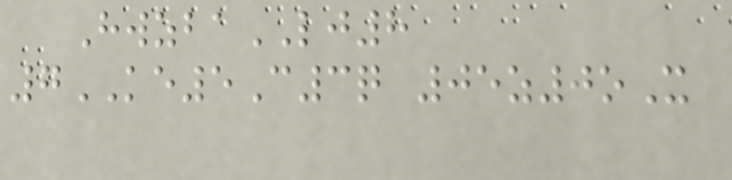HwzbaLJ8
7KE5C3q 05z0oX
